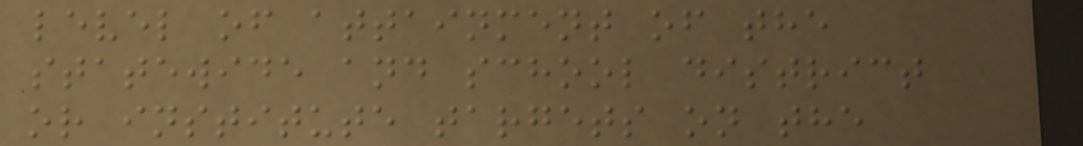level of attainment of the
statewide and school district
or institute targets on the
